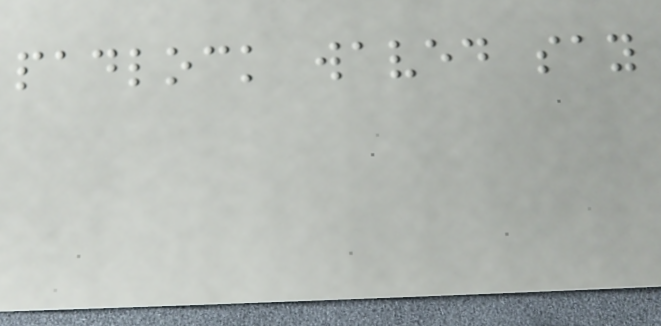padlock waved say
